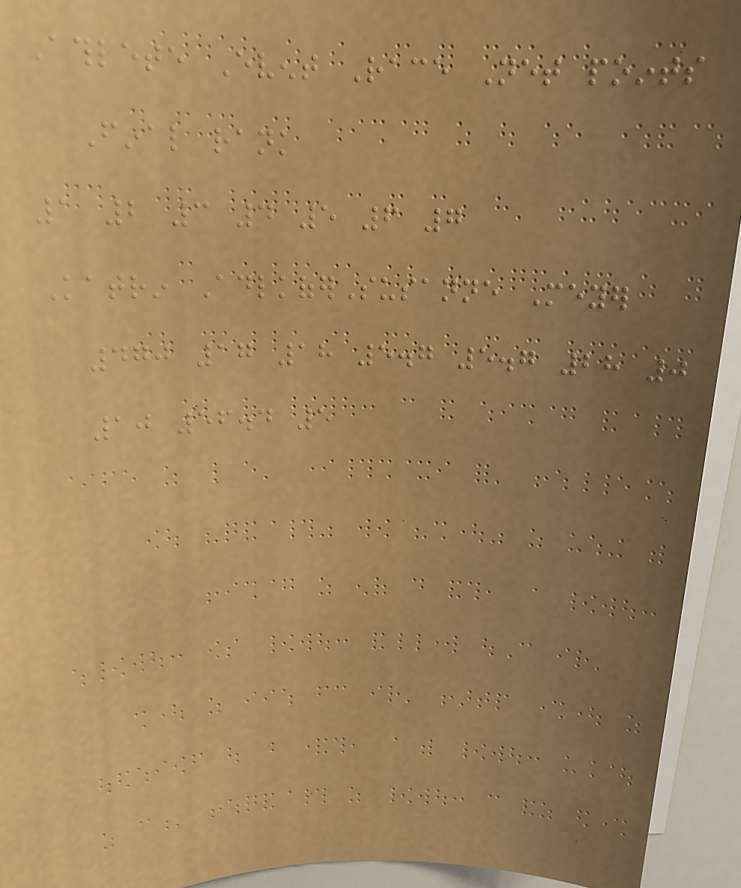Athlete Event Race Net points
Final rank
1 2 3 4 5 6 7
Katrin AdlkoferSusanne Meyer
470 17 18 5.7 5.7 28 0
10 56.4 5
